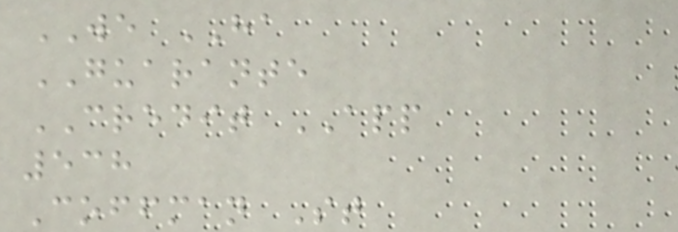WE HA
GUARANTE
CREDIT APP
538
Coffman St
